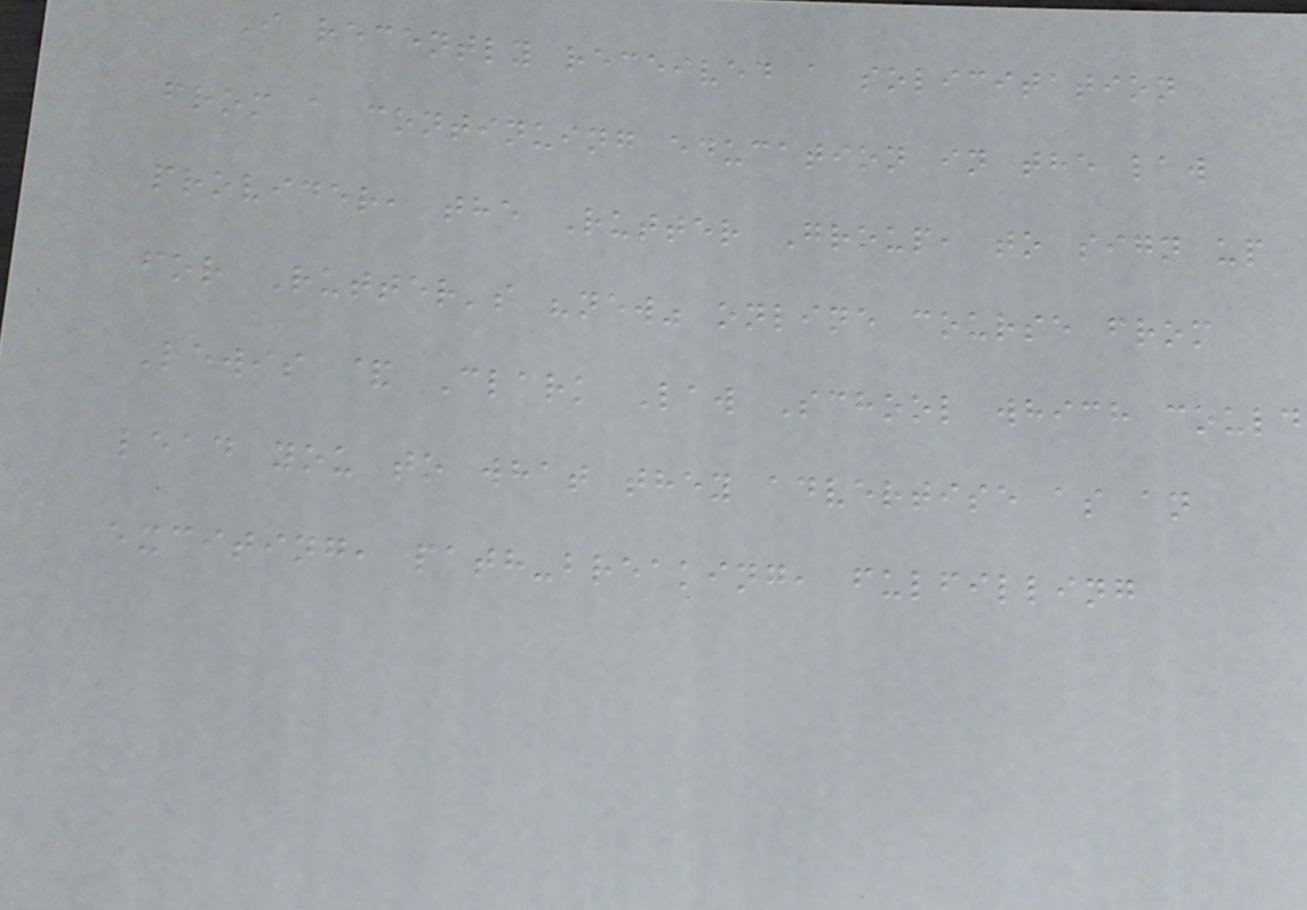I recently received a solicitation
from a continuing education in the law
provider, the Rutter Group, to sign up
for Rutter's "new" online course from
Lewis & Clark Law School which could
lead you to what they advertise as an
exciting, path-breaking, fulfilling
